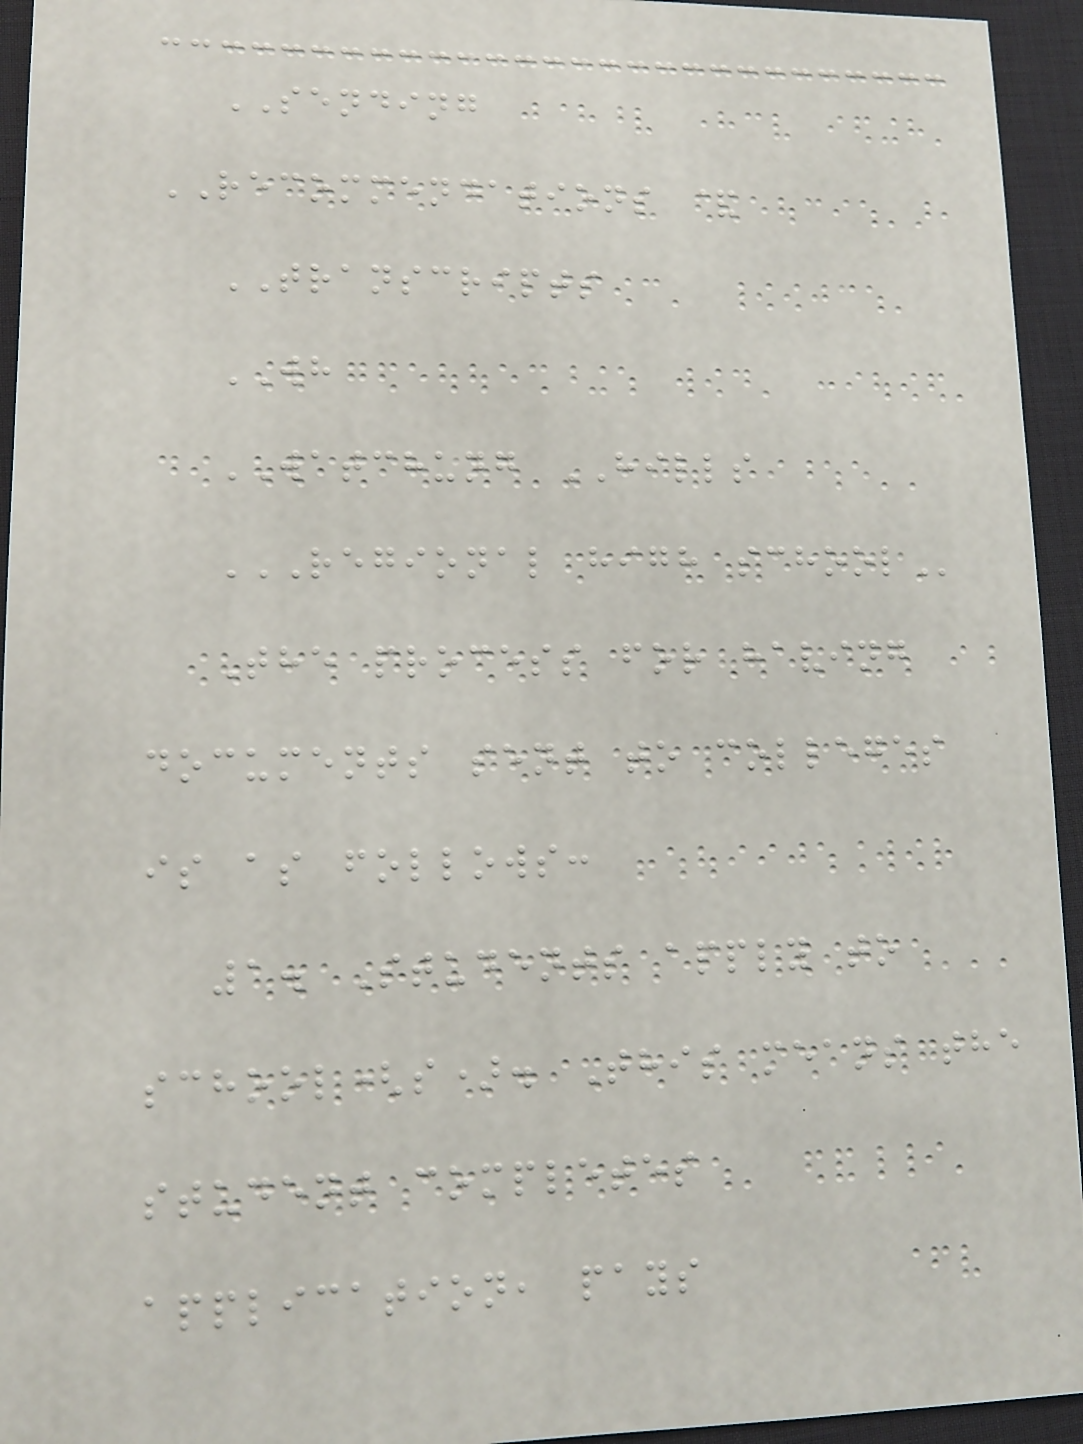SENDING
RECOMMENDATIONS &
TRANSCRIPTS
WH
WATCHUNG HILLS
REGIONAL HIGH SCHOOL
The process for having
documents sent to colleges
is as follows:
1. Students apply to
school(s). This means the
student completes
application, pays
